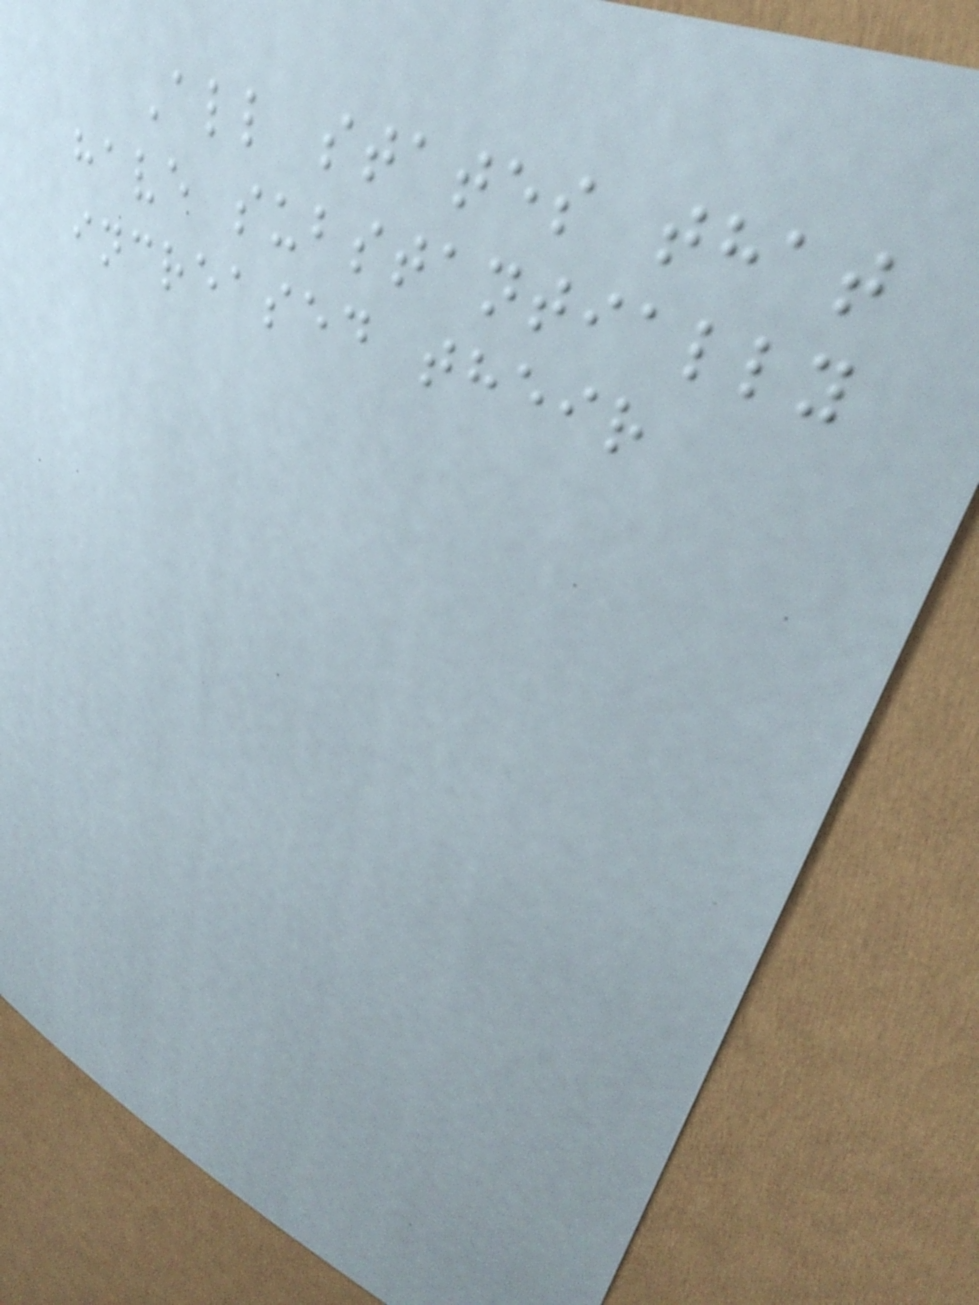All states that
have substantially
increased their
